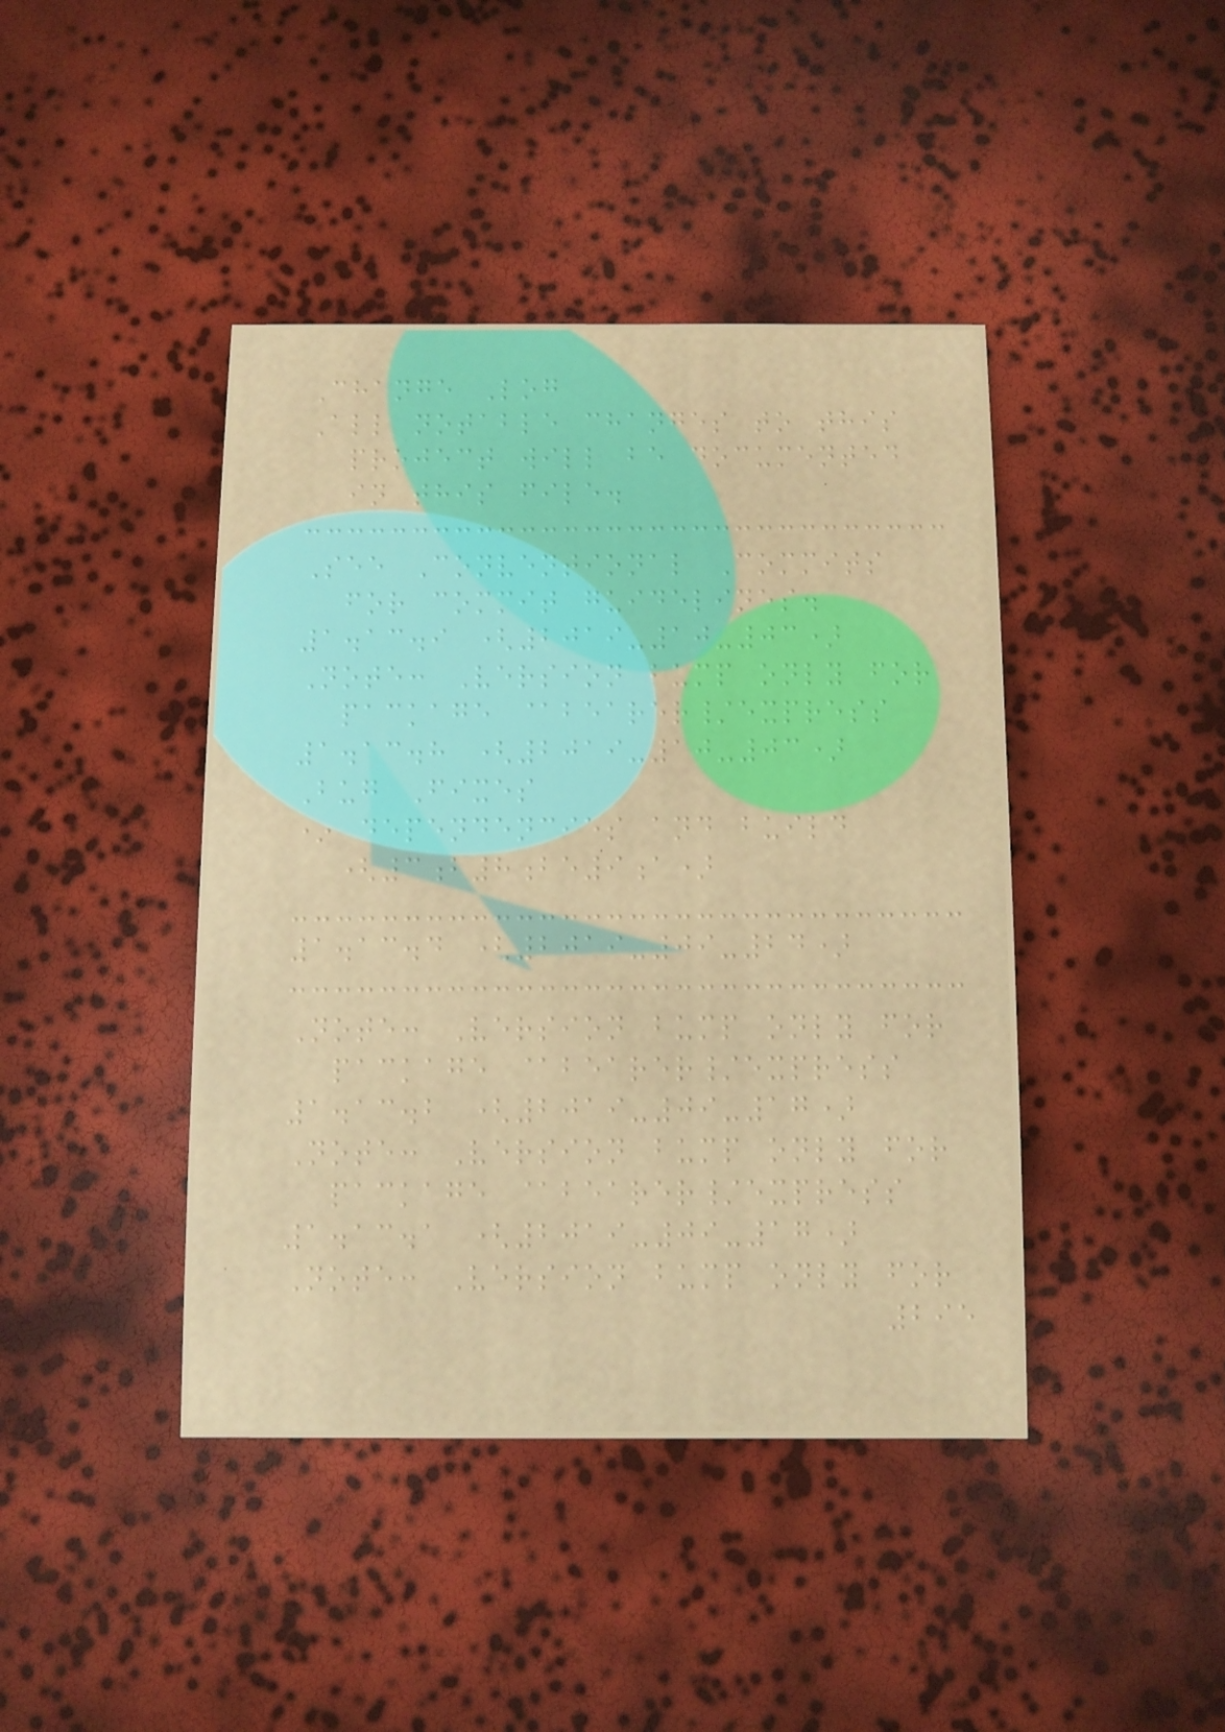Change Log
All notable changes to this
project will be documented
in this file.
See Conventional Commits
for commit guidelines.
1.13.9 (2019-10-03)
Note: Version bump only for
package @bearer/express
1.13.8 (2019-10-03)
Bug Fixes
* dependencies and build
(3b8be9a)
1.13.4 (2019-09-24)
Note: Version bump only for
package @bearer/express
1.13.2 (2019-09-17)
Note: Version bump only for
package @bearer/express
1.13.1 (2019-09-17)
Note: Version bump only for
295
